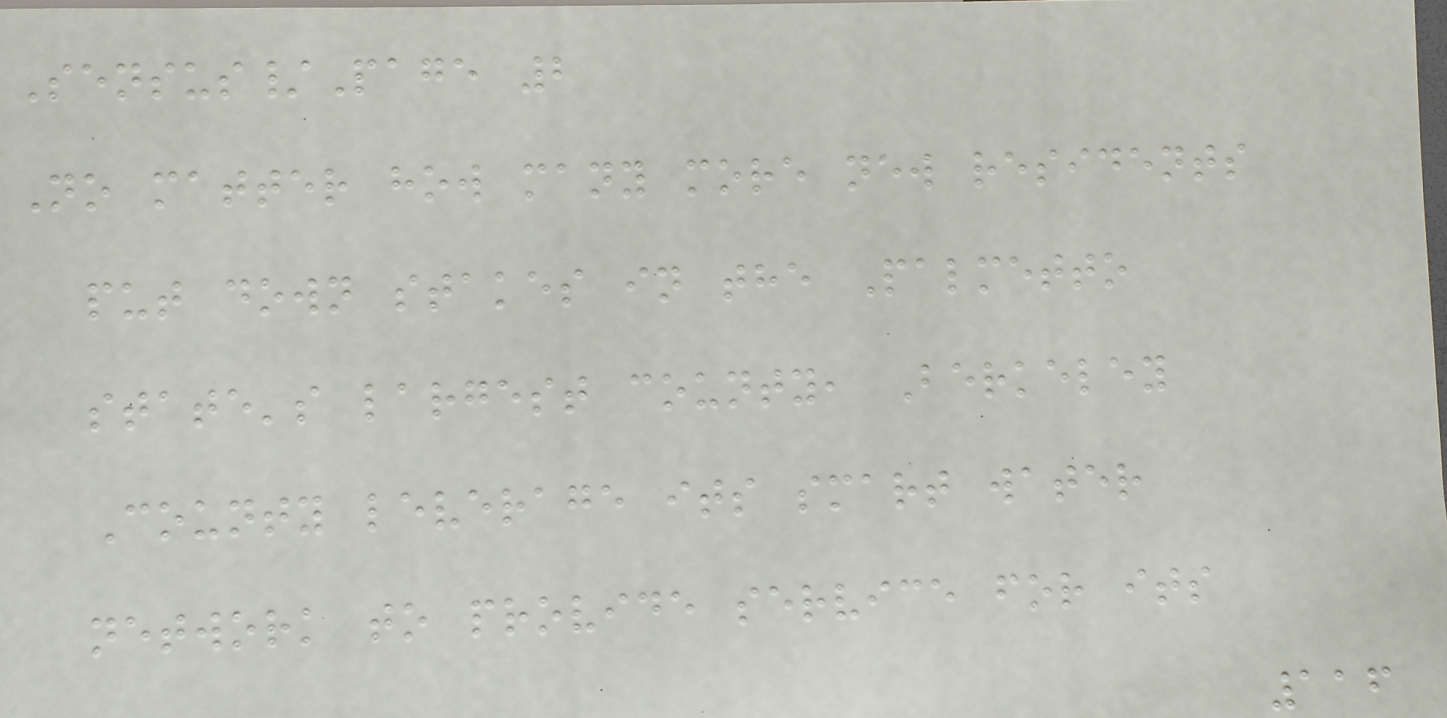Sensus/Page 2
No matter how many more new residents
put down stakes in the Palmetto
state's largest county, Berkeley
County leverage its smart water
network to provide service for its
116
